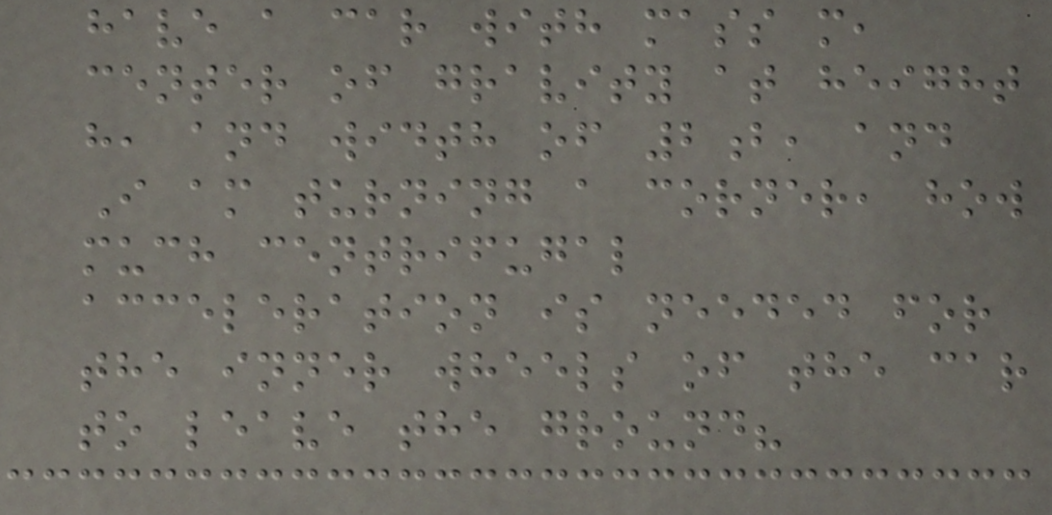have a car with mass m,
center of gravity at height
h, and width of 2b, and
I am turning a corner, how
much centrifugal
acceleration is needed for
the inner wheels of the car
to leave the ground?
